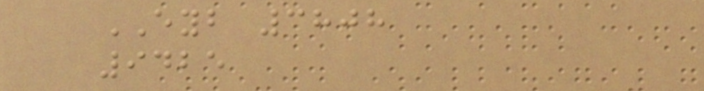EYB 3808
9425
